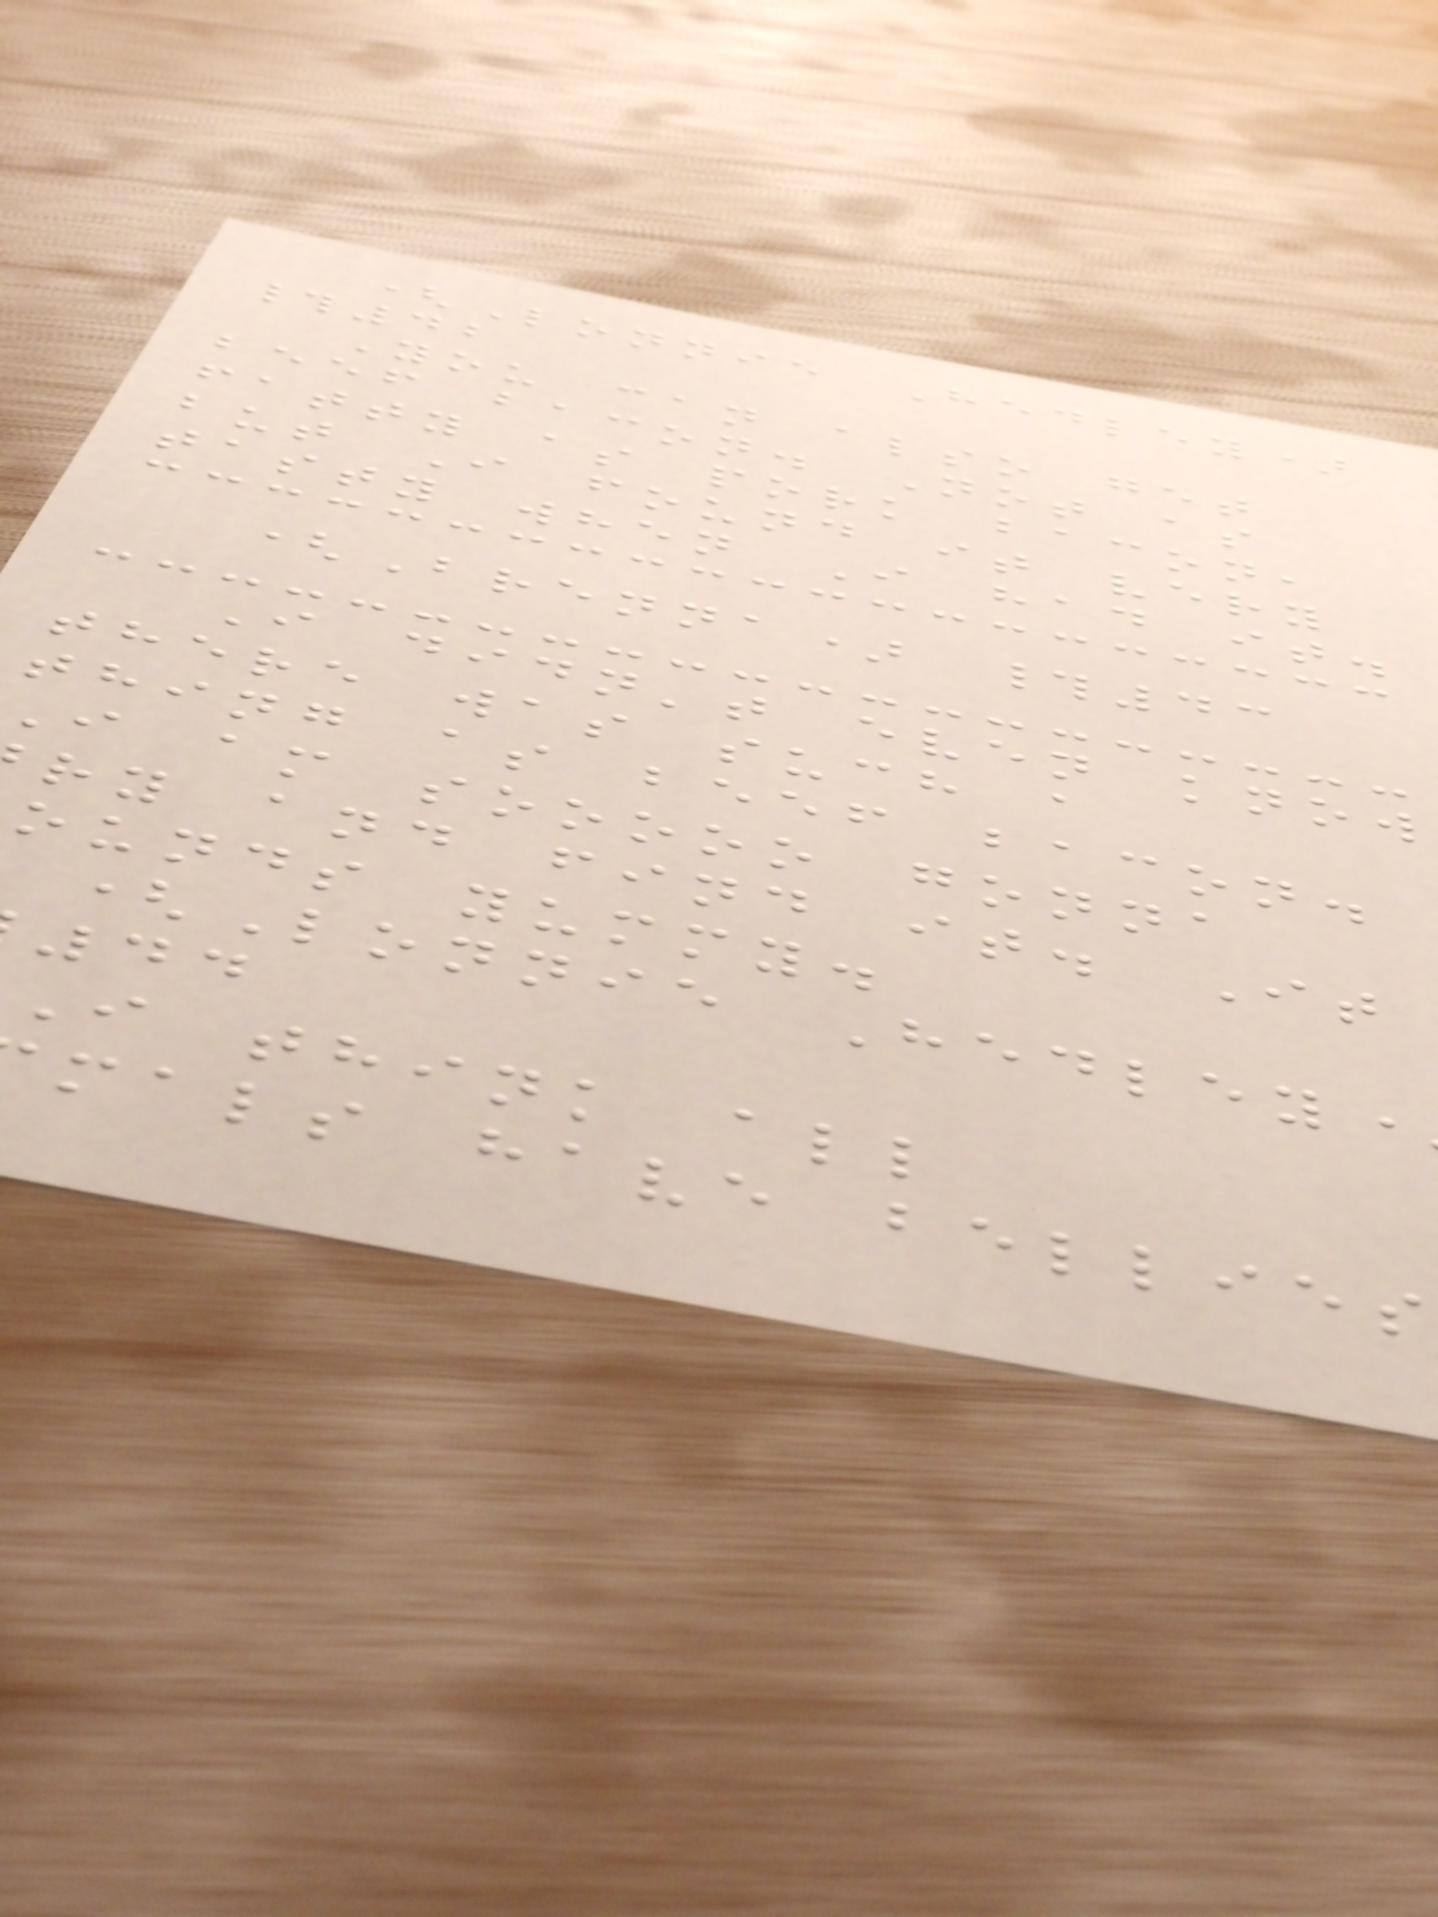(Lonnie Hedley)
#42
You can also get
beef bacon. Not as
fatty as pork bacon,
but I found it very
tasty when I had it.
(Brenna) #43
I didn't even know
there was such a
thing as beef bacon.
i am sooooo gonna
ry and find it. It
ounds yummy.
(Lonnie Hedley
I think all
mals have bellies
